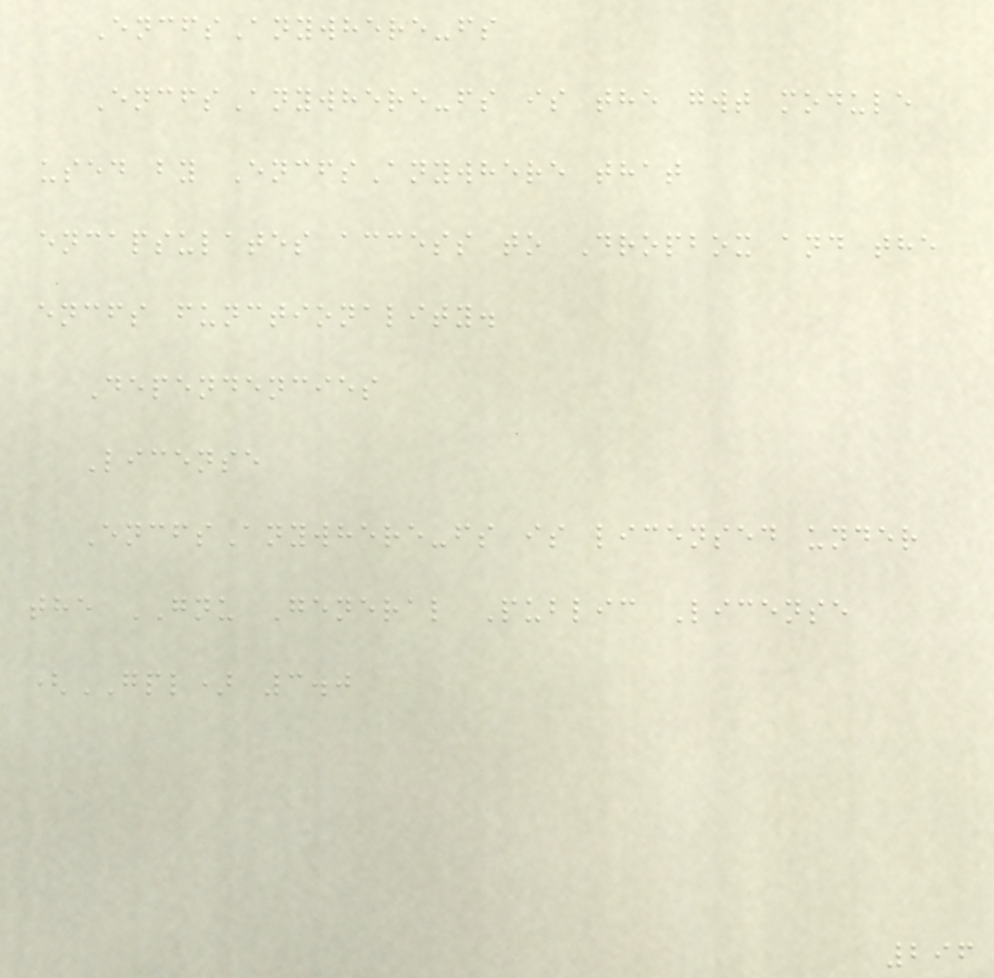EncfsAnywhere-fs
EncfsAnywhere-fs is the gwt module
used by EncfsAnywhere that
encapsulates access to Dropbox and the
encfs functionality.
Dependencies
License
EncfsAnywhere-fs is licensed under
the GNU General Public License
(GPL) 3.0
296
